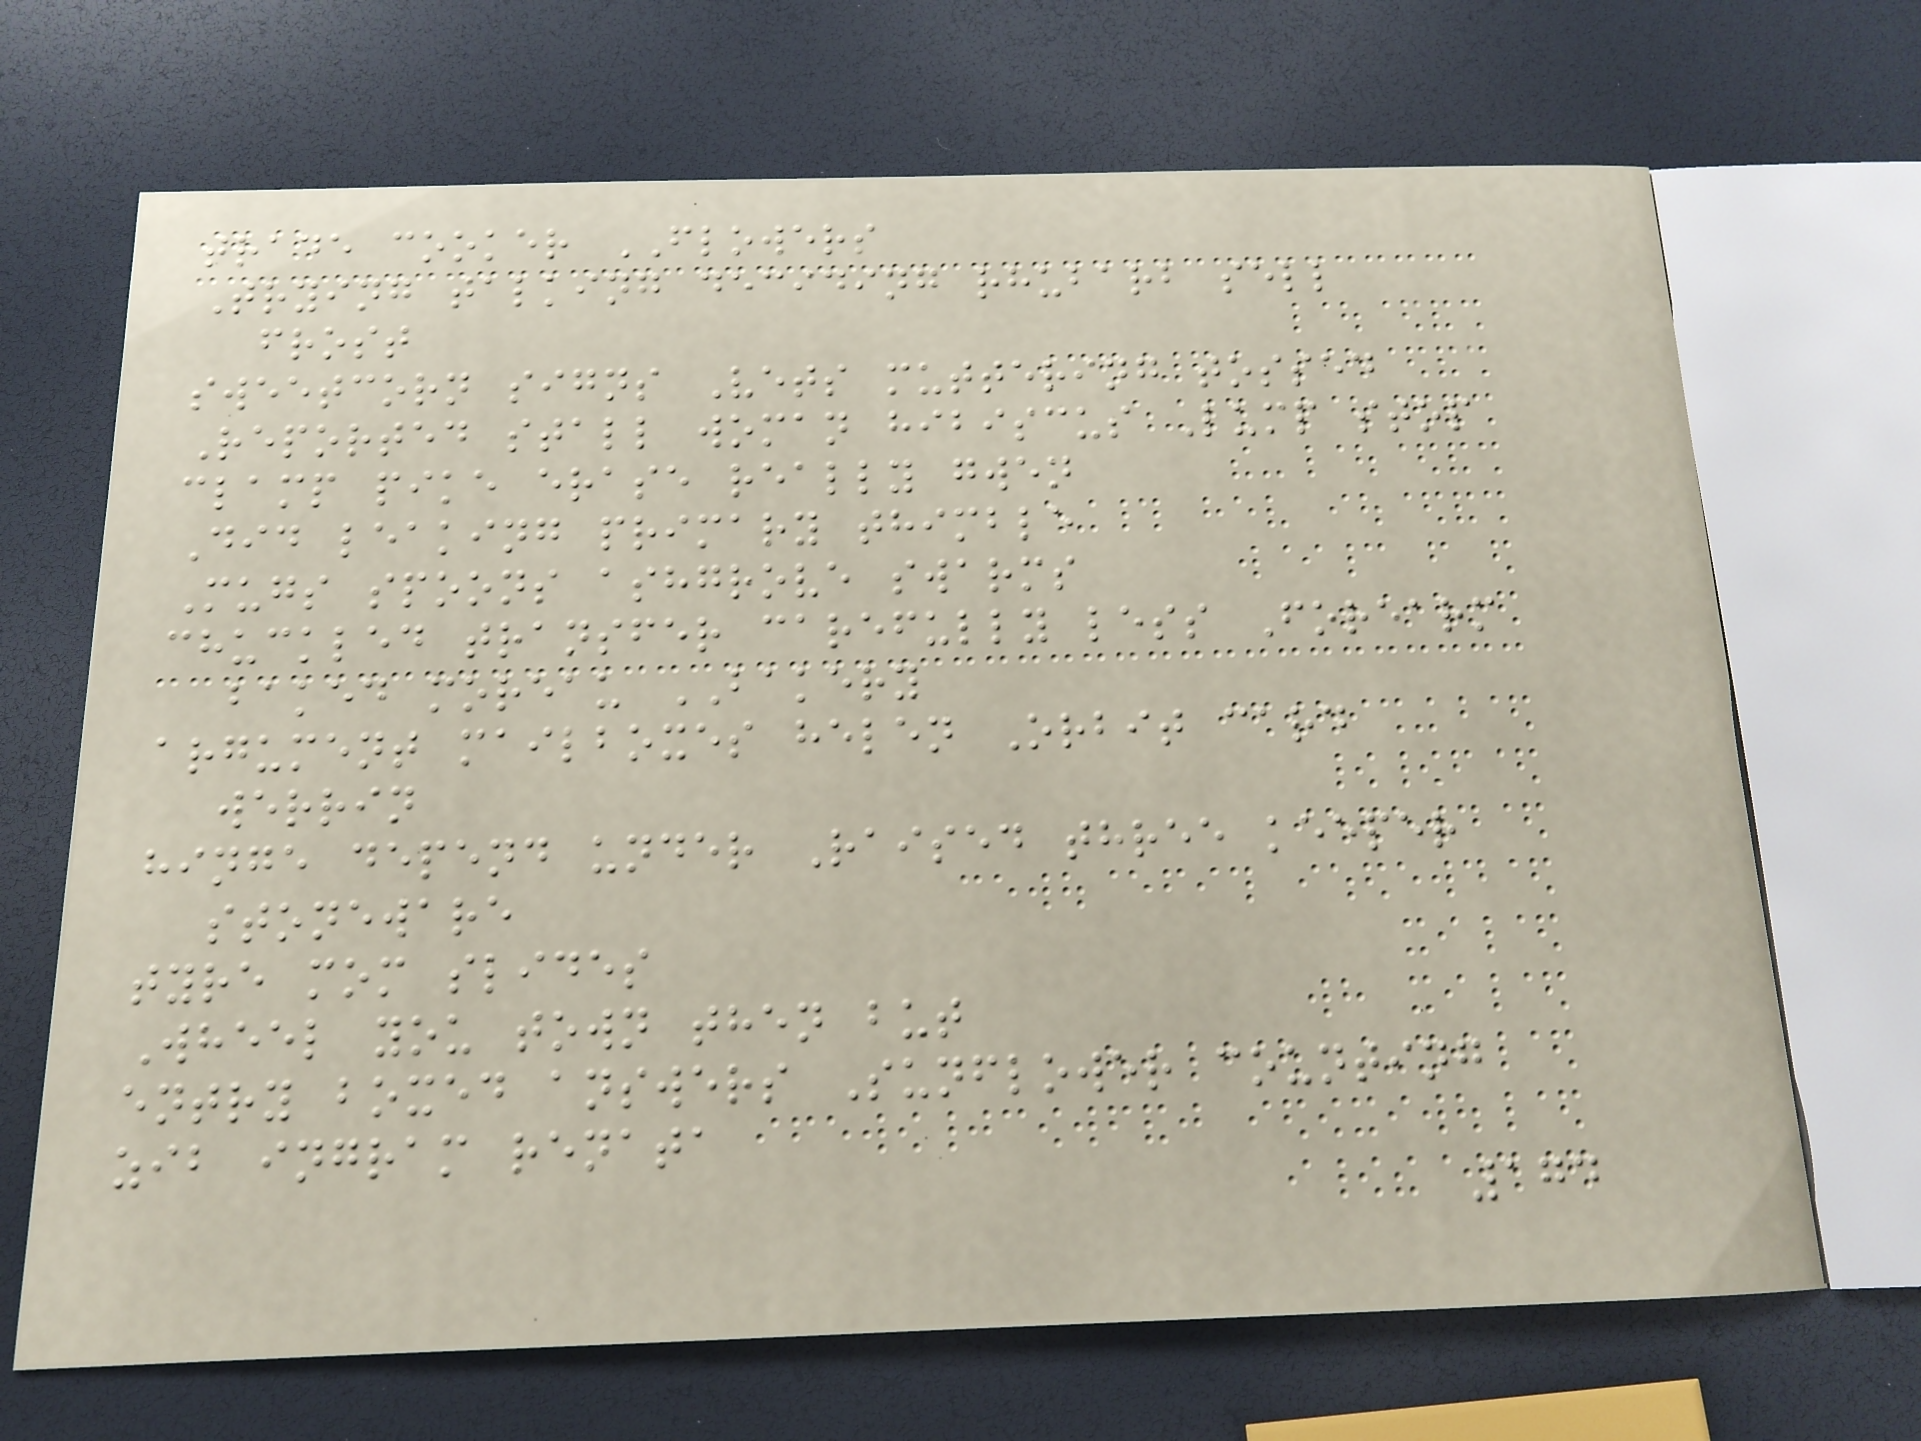trade cooker FLOWERS
Trying talking deciding rhubarb sell
frost
sweetcorn signs Vets muttering tossed
Reported stall woman hibiscus Lump stop
clamp pike erase really gwen
Did leaking primary thimble
Mugs spoons ashgrove swarms
chuckled transfer carefully less Forearm
baked moreau BAKERY
argument mailboxes helen Orbit card
werrin
hinge depend under Raised three keeper
stoneware
tyre mom slides
Wheel you town then but
entry boxed answers Sunflower counting
zib ingram renata
174
